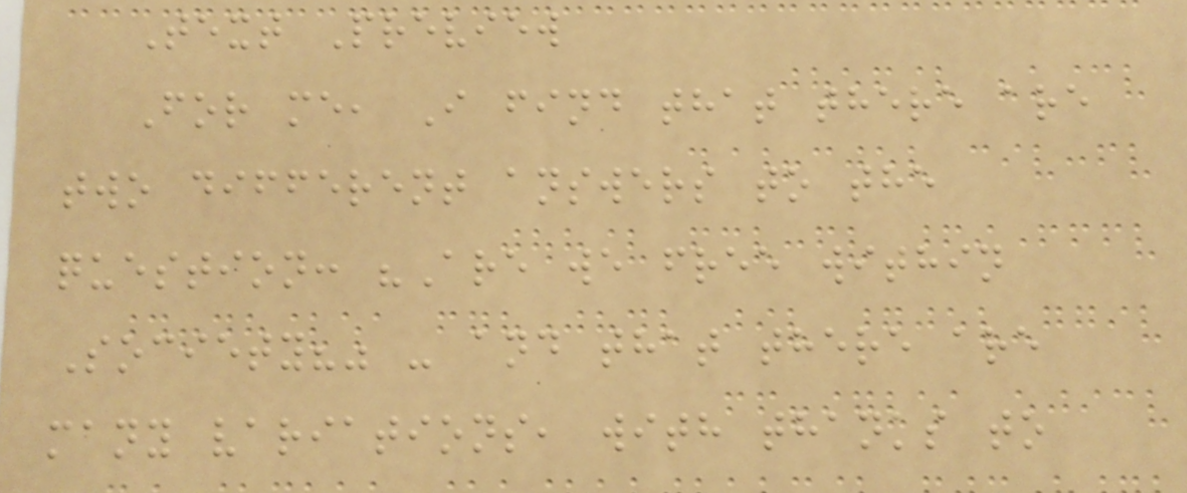Text Preview
For me, I find that there are
two different answers to the
question: "Are we free within
Society?" - and that there are
many variations, with thanks to
